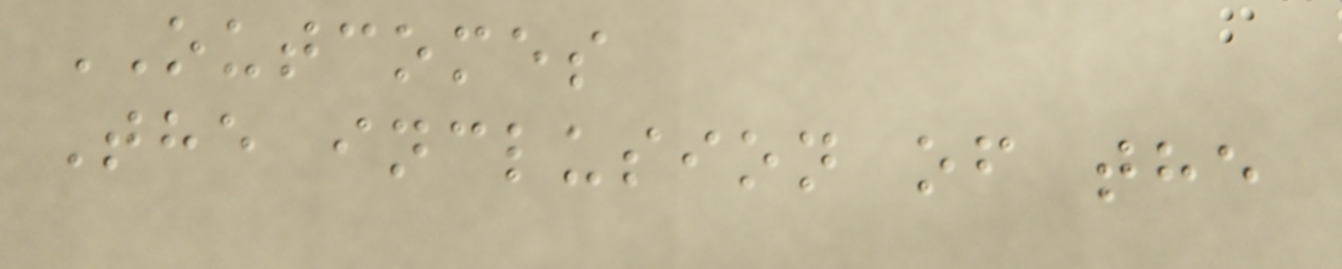OUTCOMES
The inclusion of the
